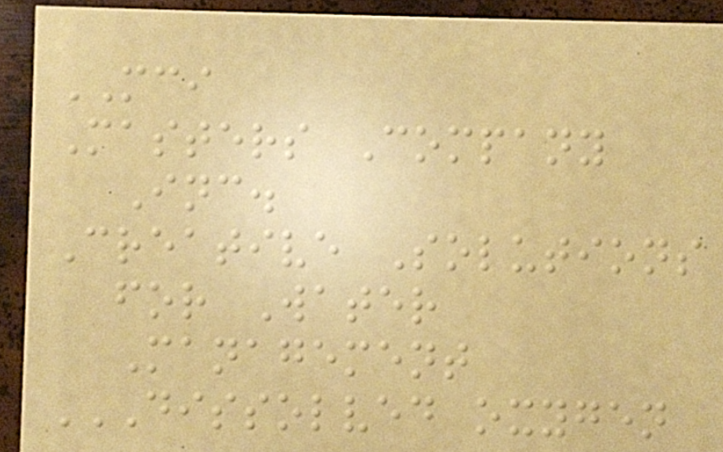MCI
Masters Company
Inc.
Creative Solutions
for Water
Management
DISSOLVED OXYGEN
